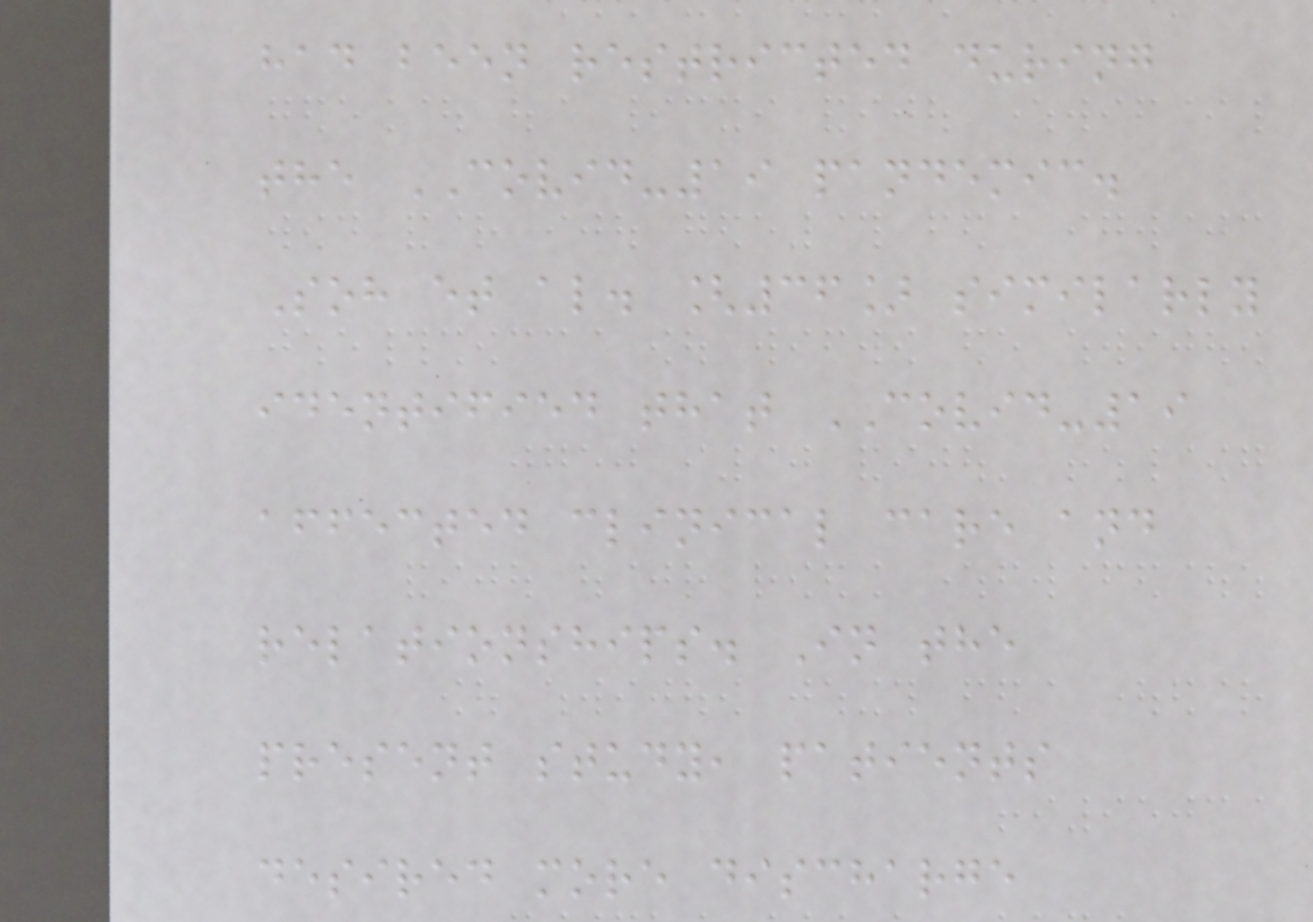had been restricted during
the COVID-19 pandemic.
Soh et al. [36] similarly
identified that COVID-19
affected clinical care and
relationships. In the
present study, patients
desired more discharge
